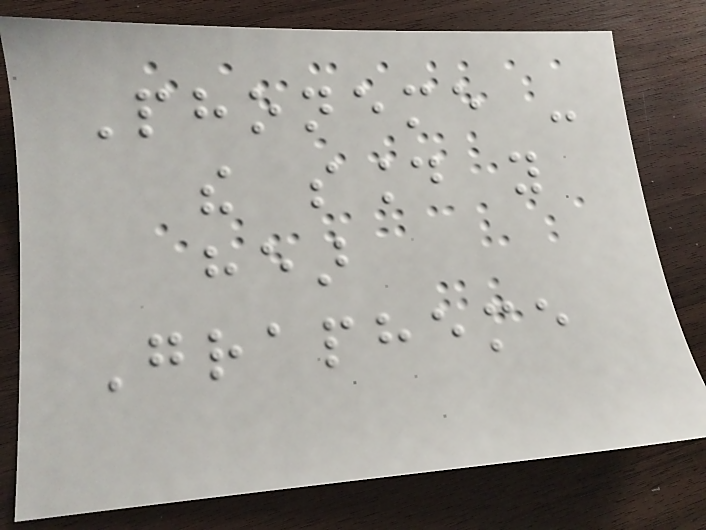Phoneme -
the sound you
hear
Grapheme
